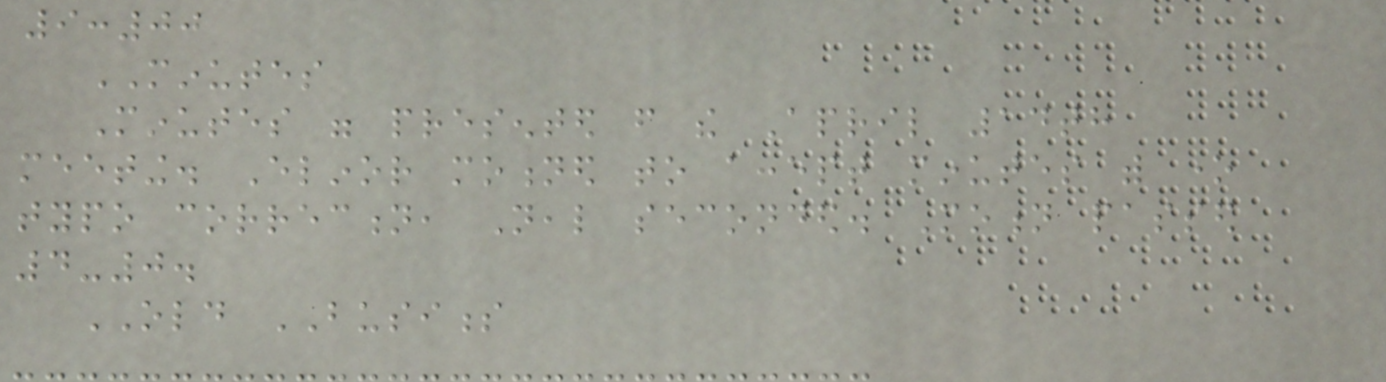9:00
MINUTES
Minutes were presented from the April 14th
meeting. Elinor motioned to accept minutes with one
typo correction, Neal seconded. Motion passed
4-0.
OLD BUSINESS
